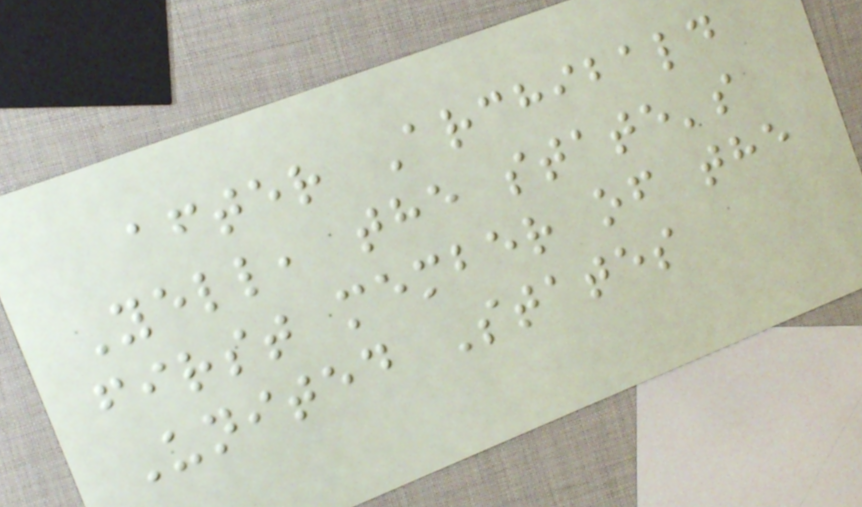after Archibald
Yell, the state's
first member of the
United States
